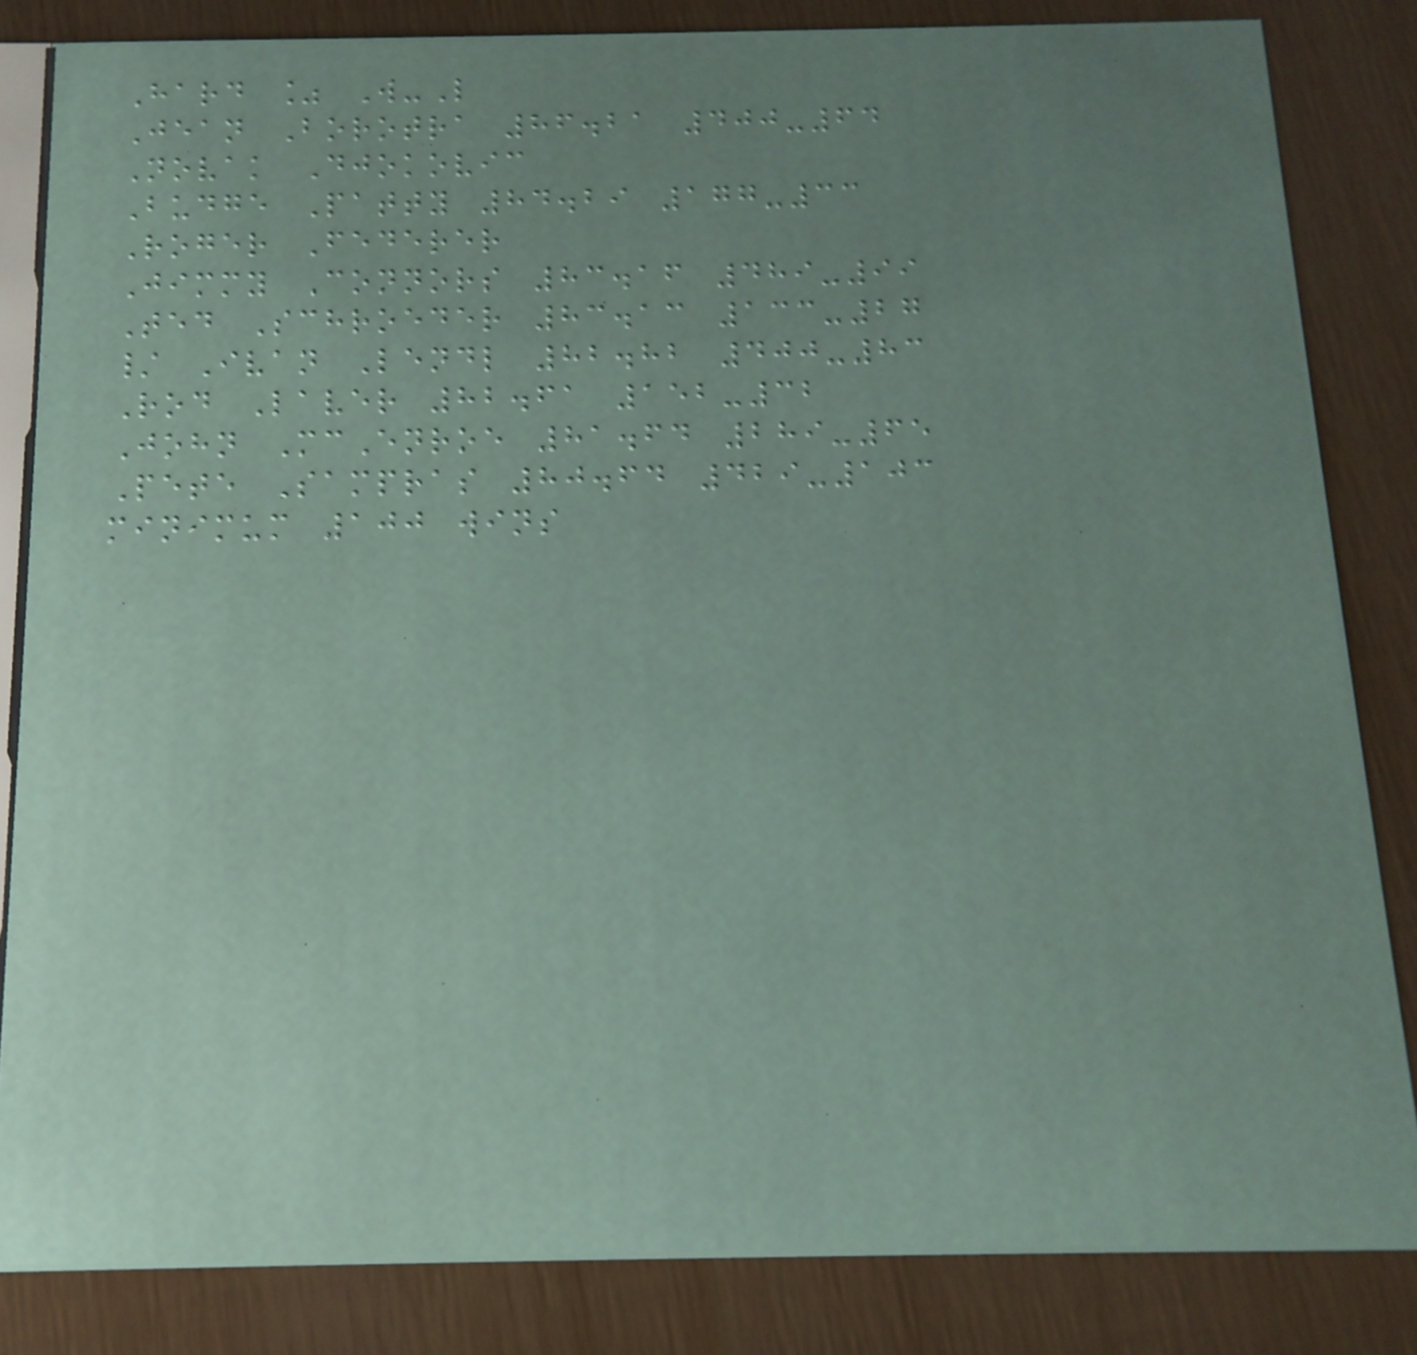Hard % W-L
Jean Borotra 86.21 400-64
Novak Djokovic
Budge Patty 84.29 177-33
Roger Federer
Jimmy Connors 83.16 489-99
Ted Schroeder 83.13 133-27
/ Ivan Lendl 82.82 400-83
Rod Laver 82.61 152-32
John McEnroe 81.64 289-65
Pete Sampras 80.64 429-103
minimum 100 wins
